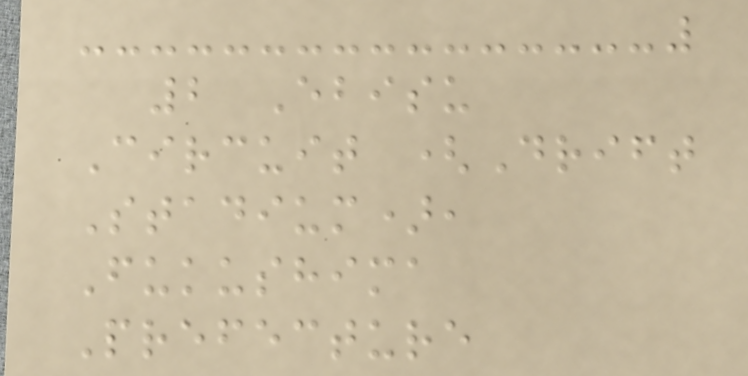2 Ebisu
Circuit (Drift
Stadium),
Fukushima
Prefecture
